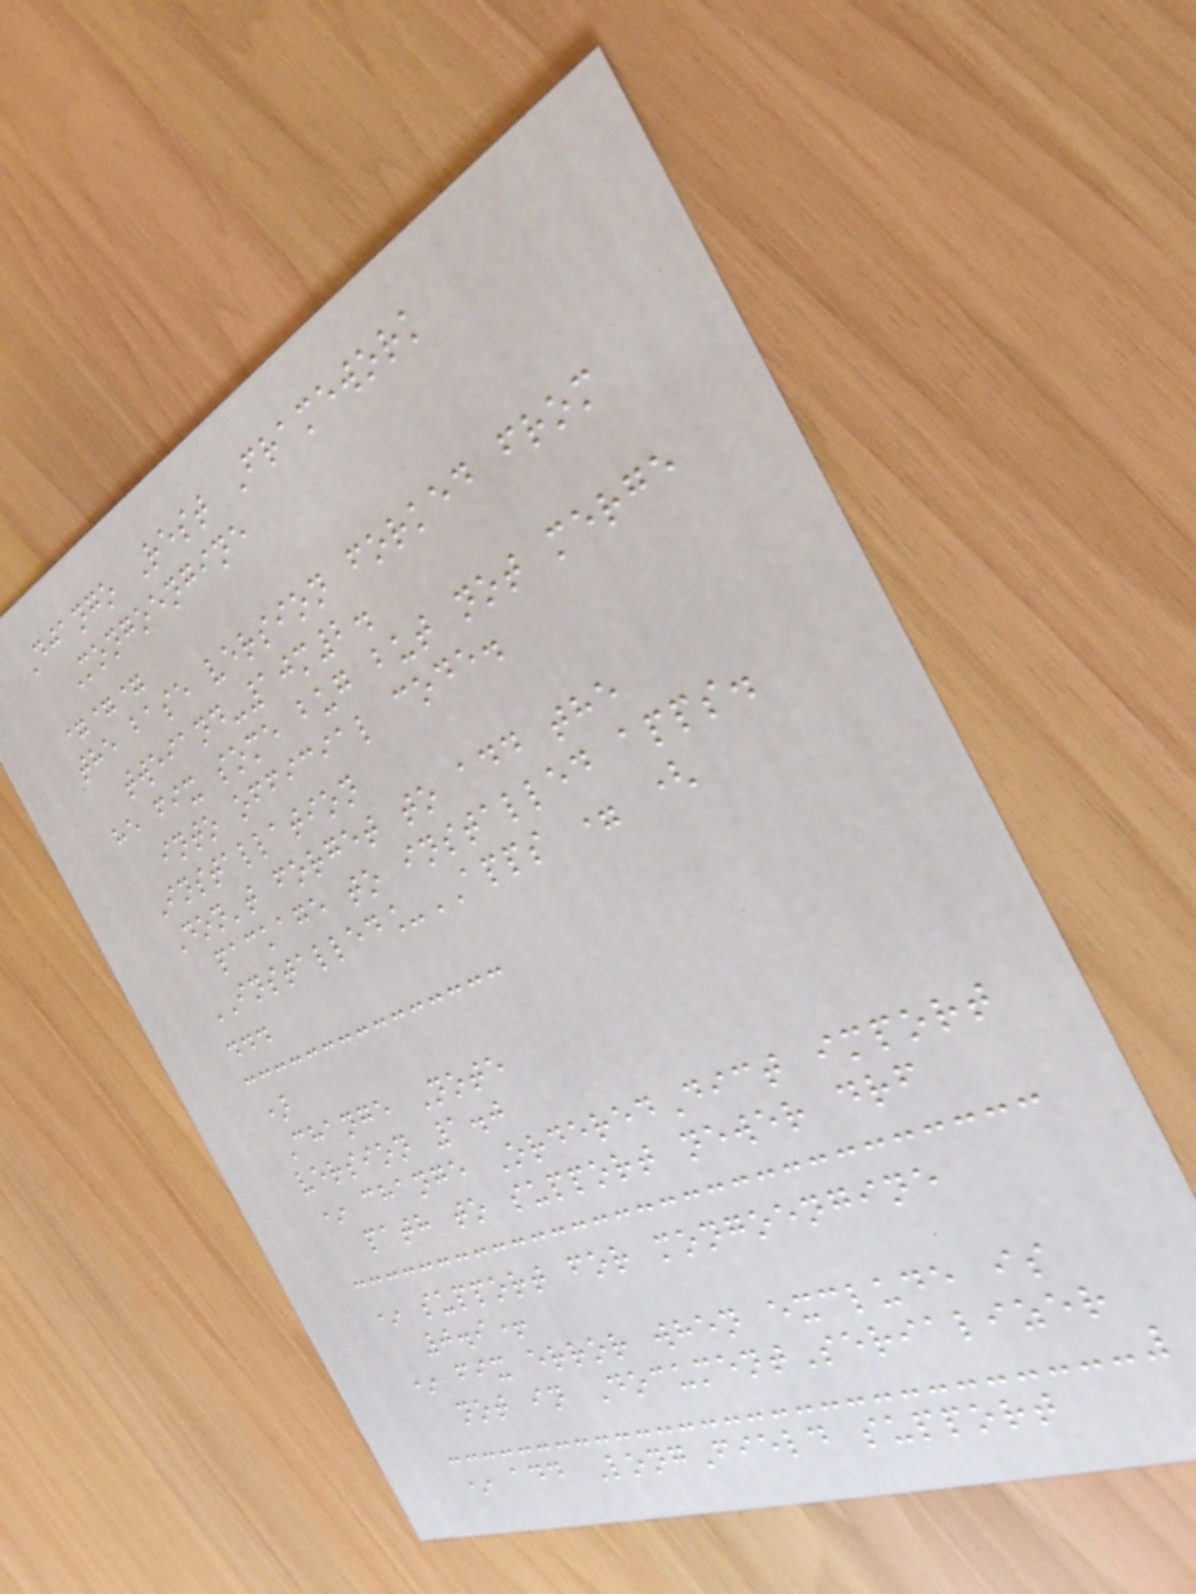Django Rest Framework
Mongoengine
===
the base version forked from
tweiand-10m2.
he fix some bug but not merge
into official code.
Installation
Don't forget to add the
package to installed apps.
INSTALLED_APPS = (
...
)
Change Note
version 1.0
* change OrderedDict import
path to support newer drf
* support for mongoengine
0.9+
* fix error when exclude is
not in DocumentSerializer
* add LongField support
